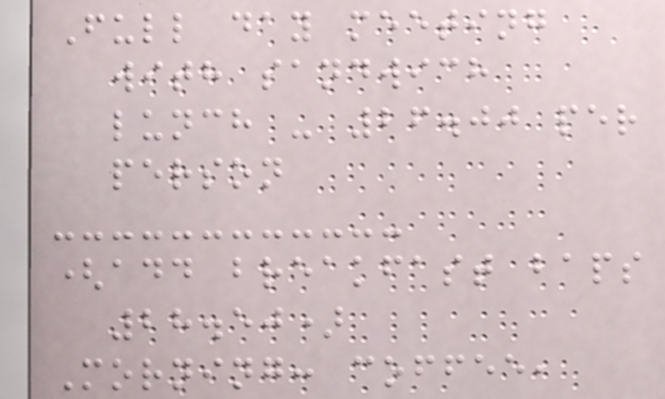Full day meeting
with sandwich
lunch - 26.00 per
person
(add breakfast baps
28.50)
Morning: coffee,
